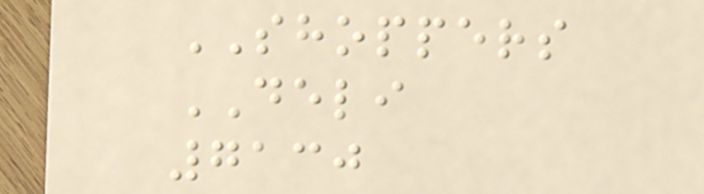SHOPPERS
DELI
7130
